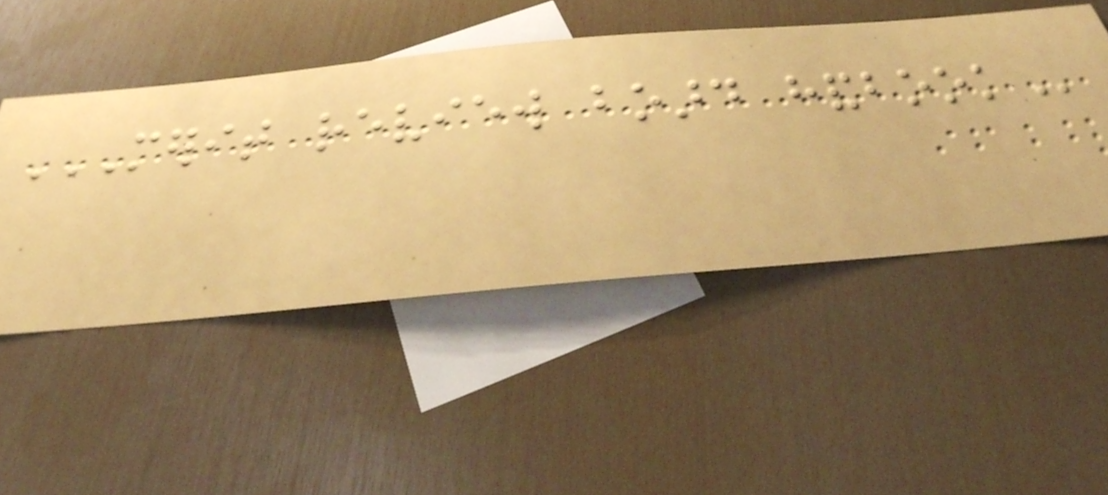MERIT REVIEW BOARD HANDBOOK
